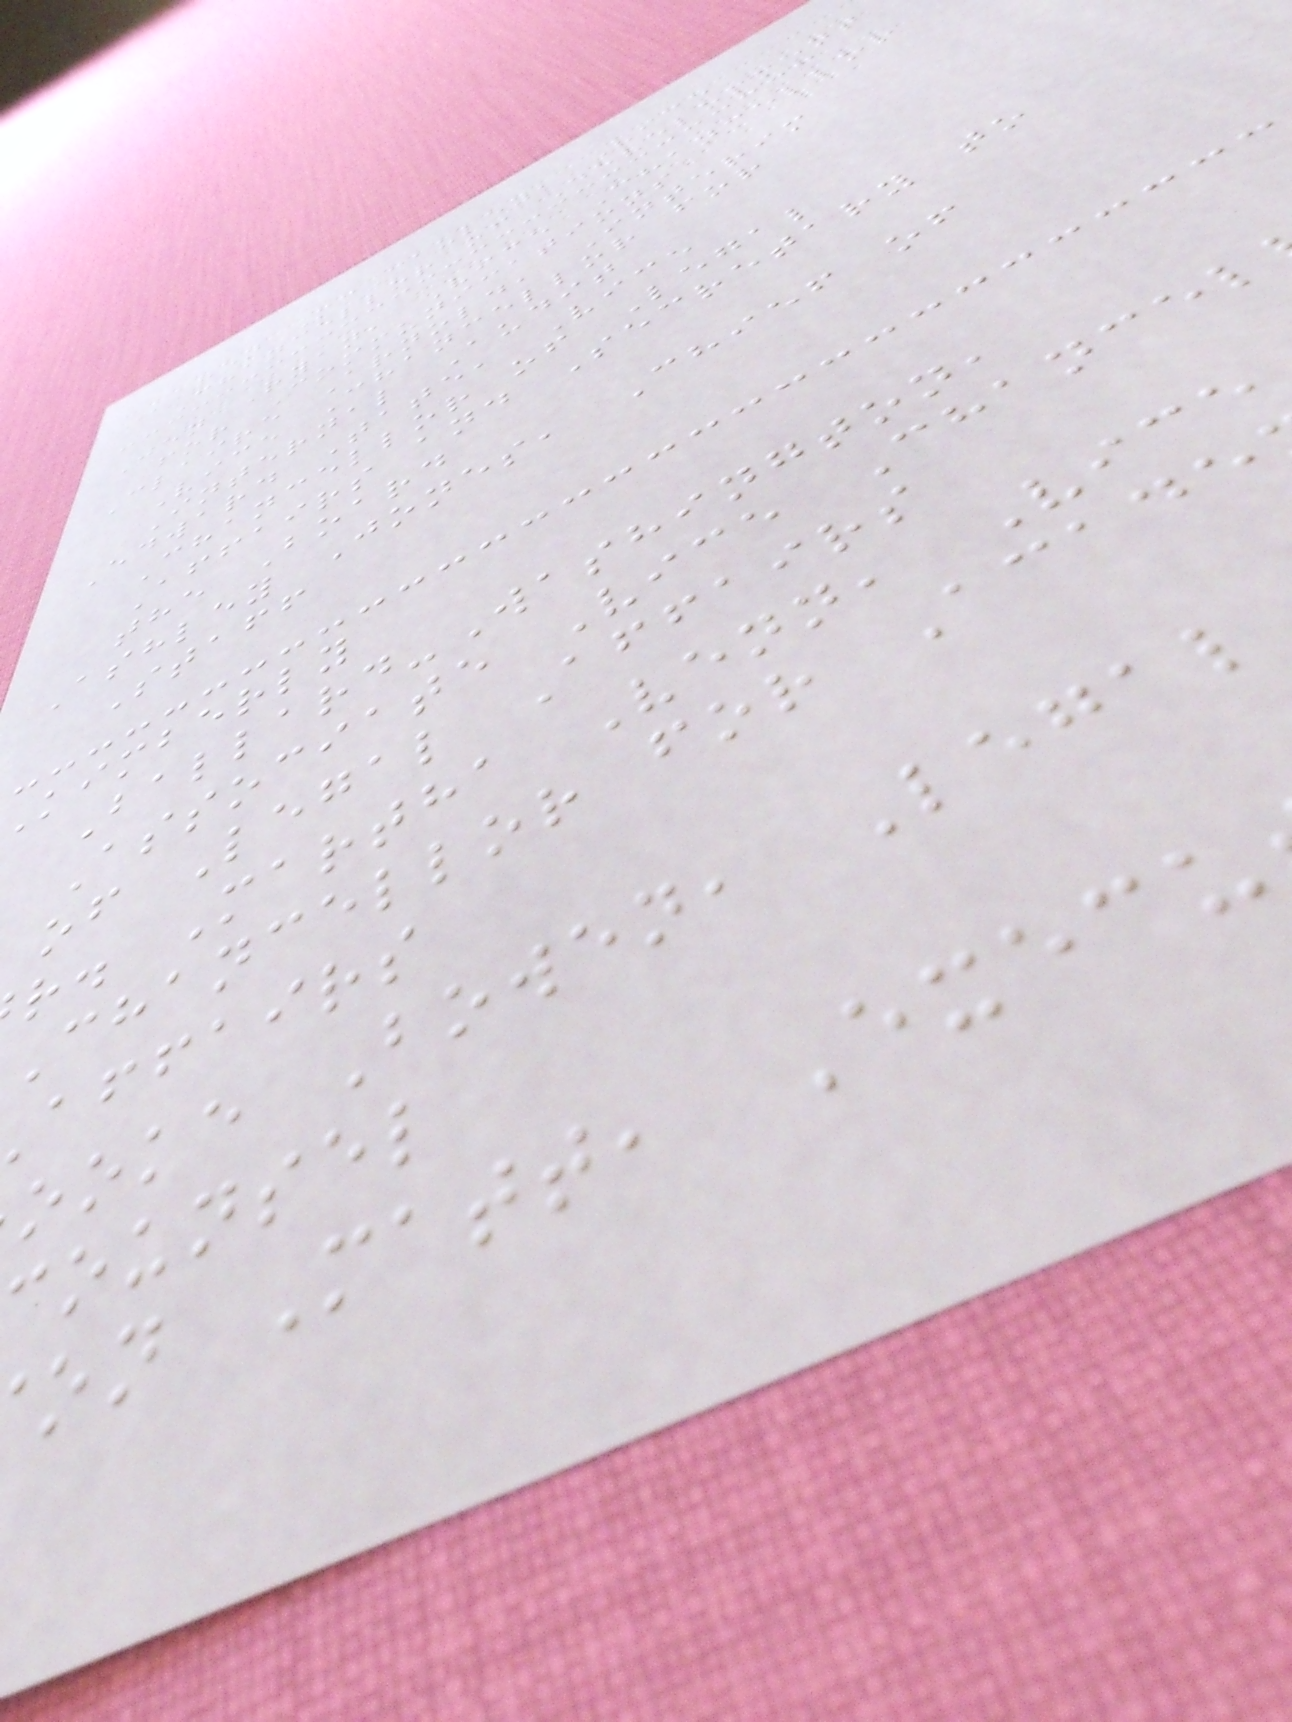Karen McCauley, Vice
Chancellor of Development
Jen Ryan, Vice Chancellor
for Communications
Claire Arnold, Interim
Vice Chancellor for
Internal Audit
Edward Tate, Vice
Chancellor of Legal
Affairs and Secretary to
the Board
Ashley Jones, Chief of
Staff
kimberly
Ballard-Washington,
Associate Vice Chancel
of Legal Affairs
r. Martha Venn, Vice
Chancellor for Acade
affairs
ooke Bowen, Legal
ounsel
on Matt, Execu
